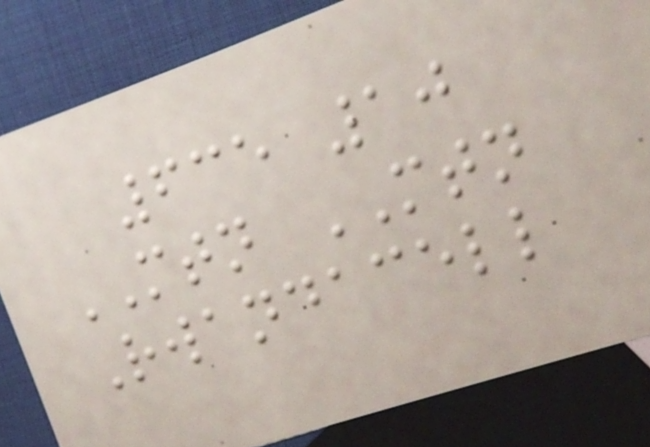635 10
MTN MTN
Rwandacell
